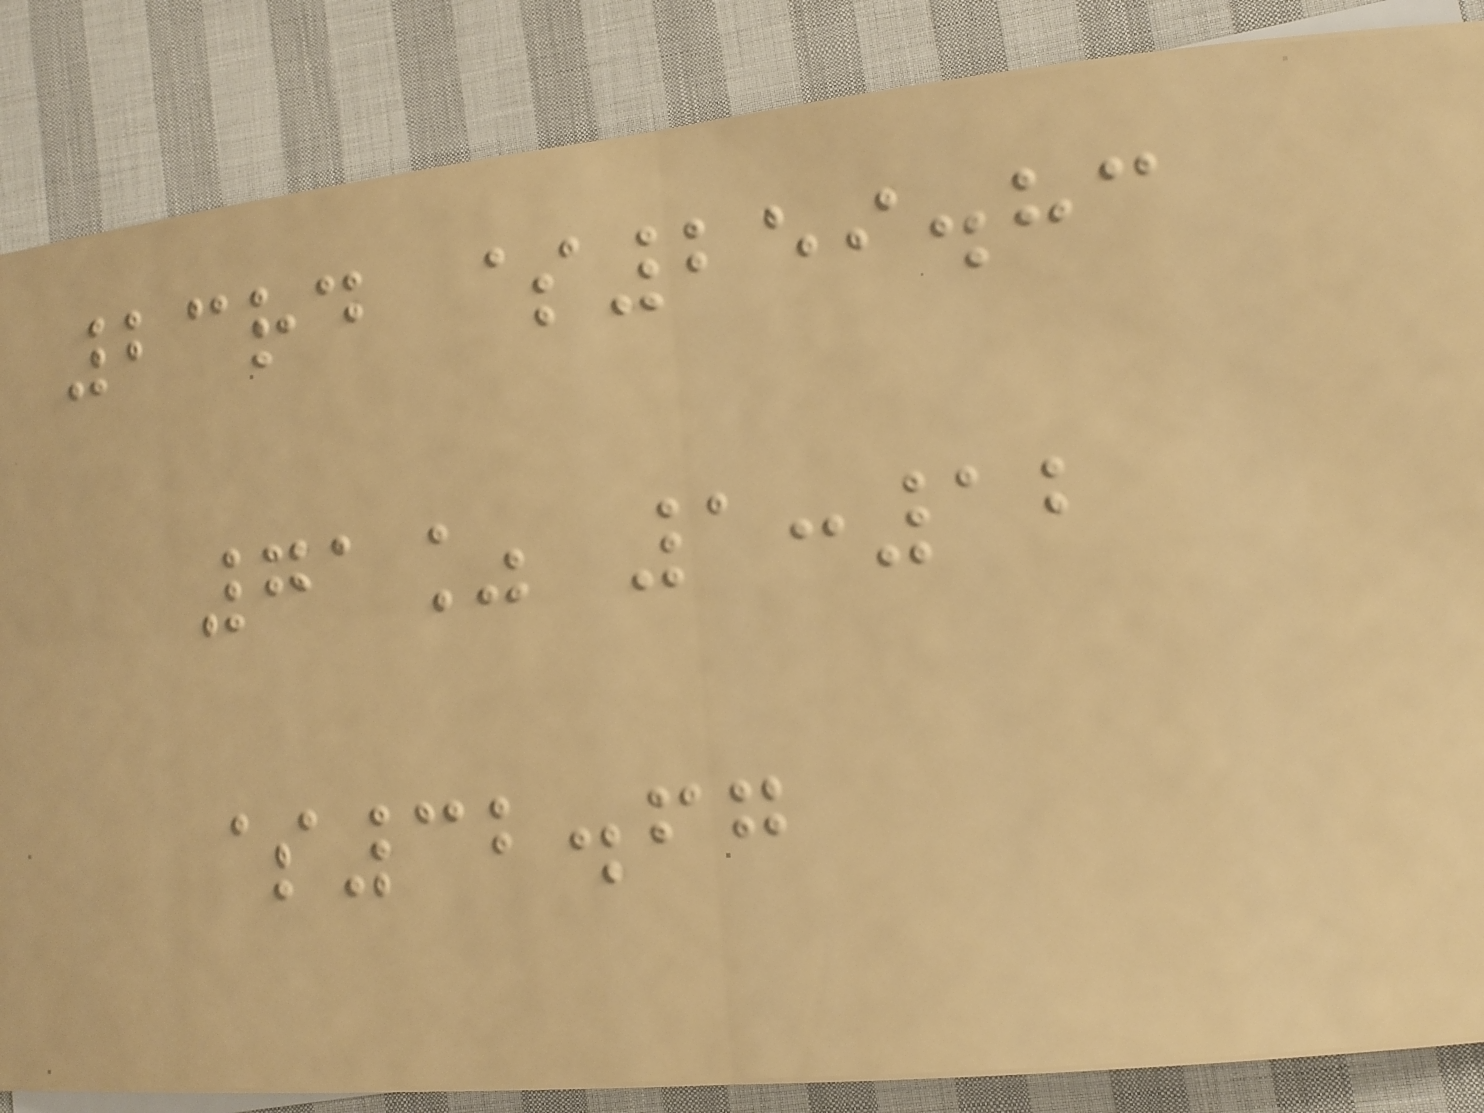23rd $259.83
71% 1:12
$32.67
